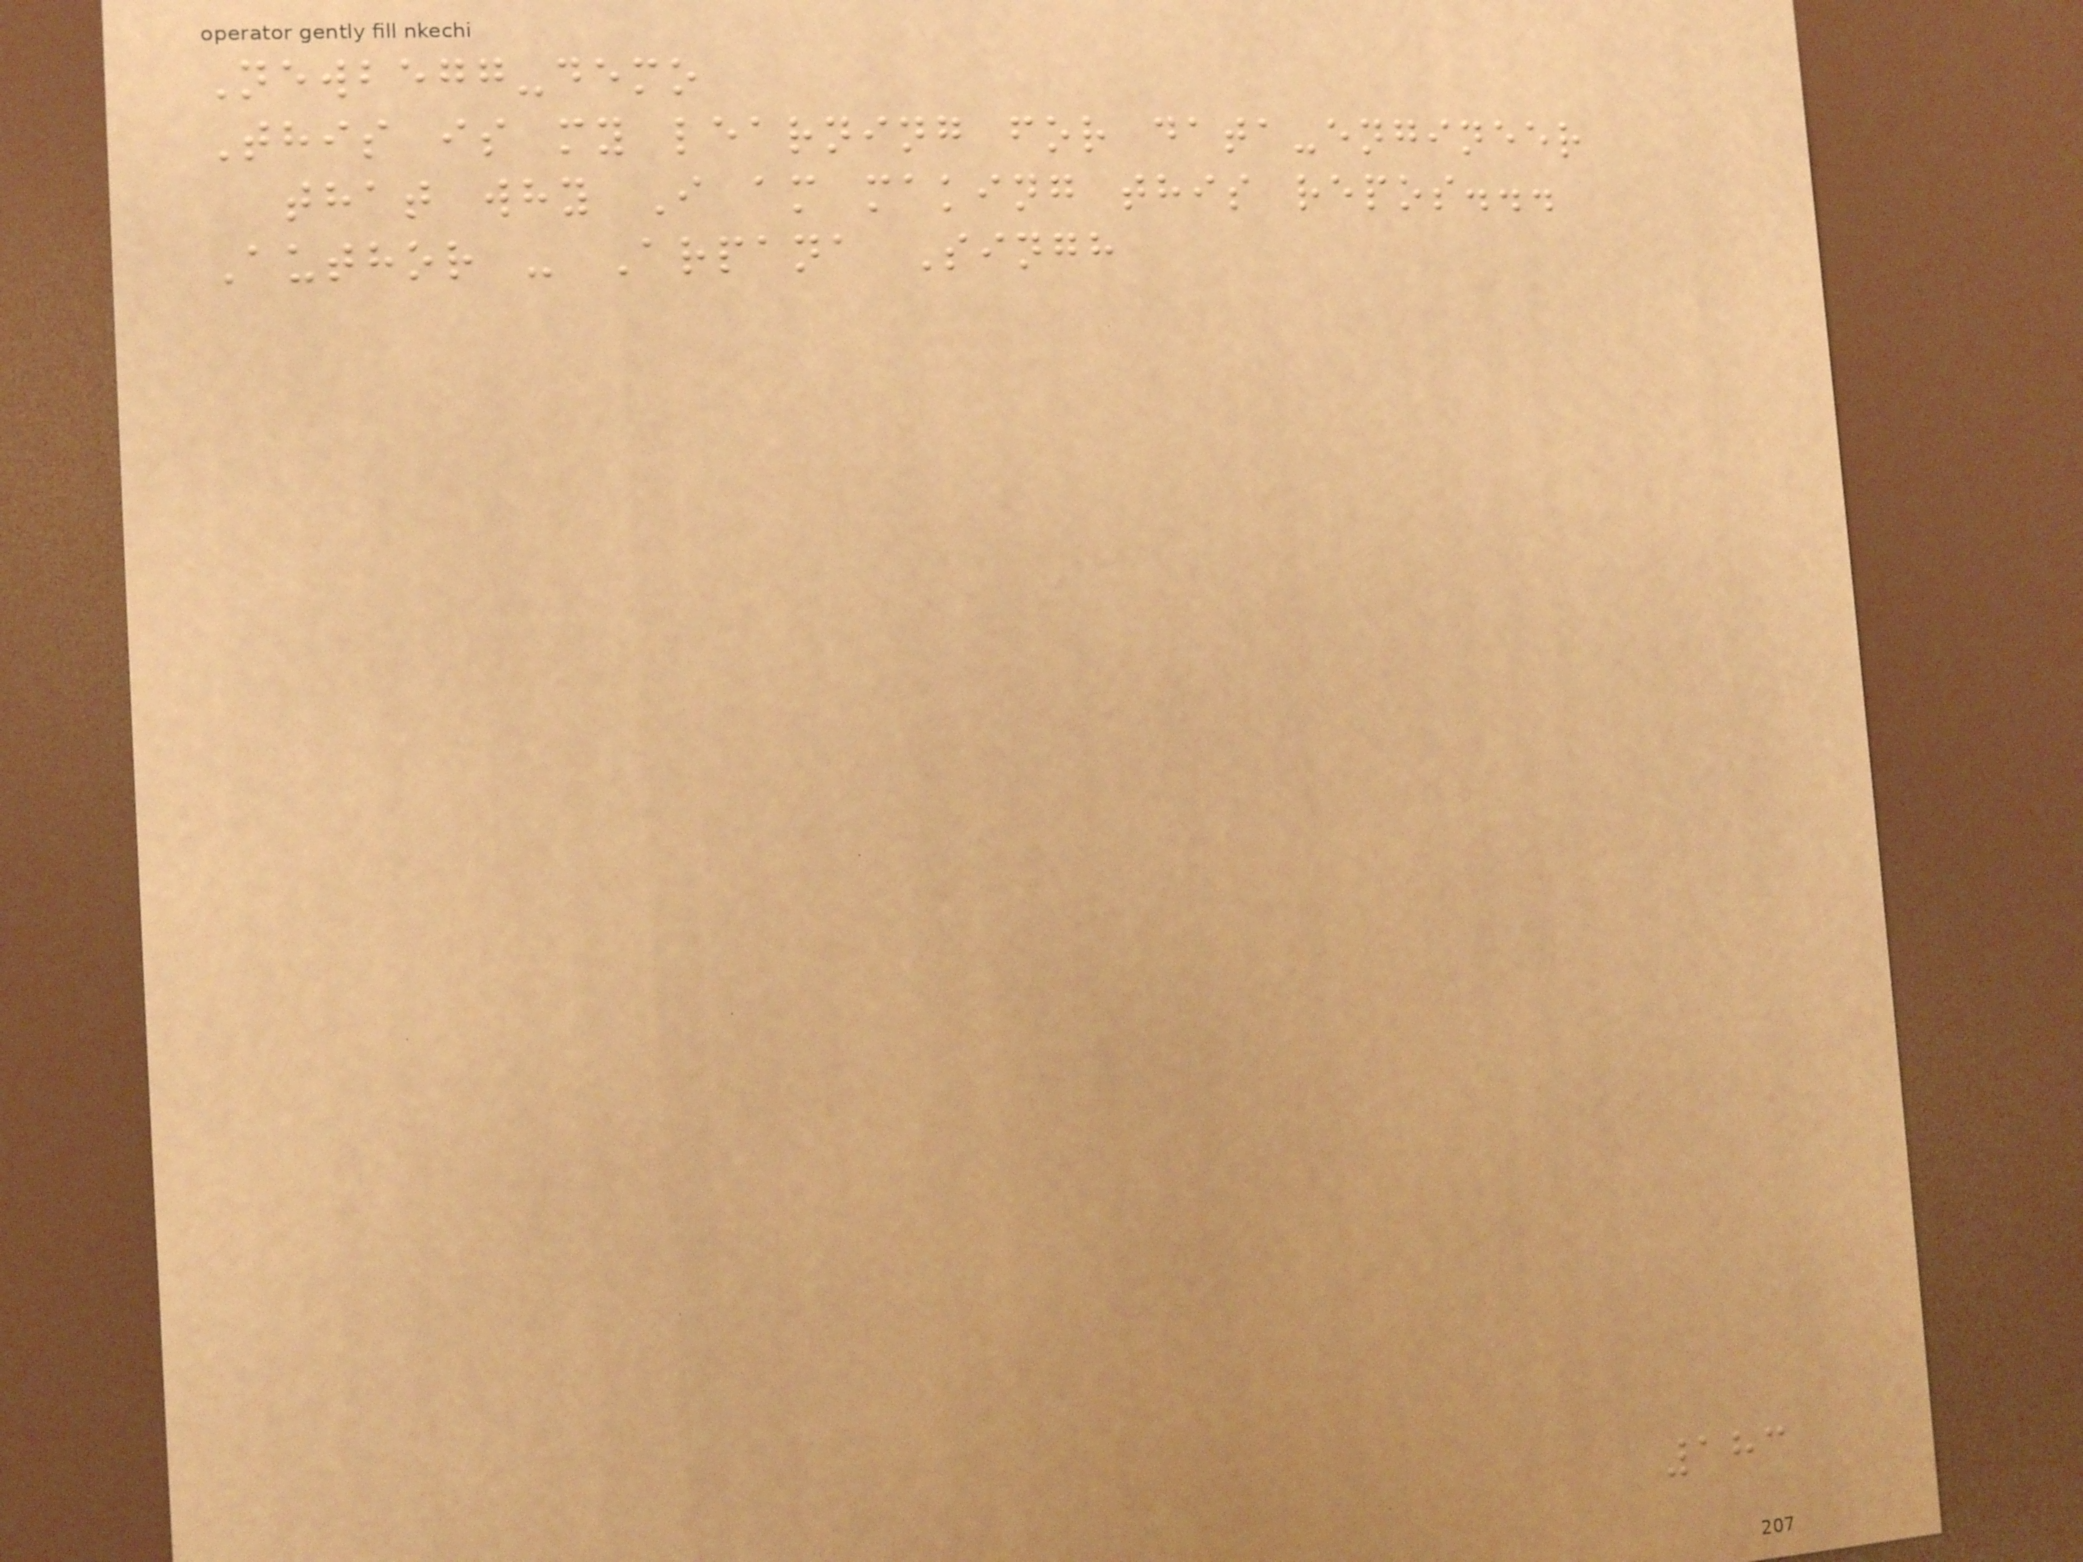Newbegg-demo
This is my learning for data-engineer
that why I am making this repos...
Author - Arpana Singh
183
